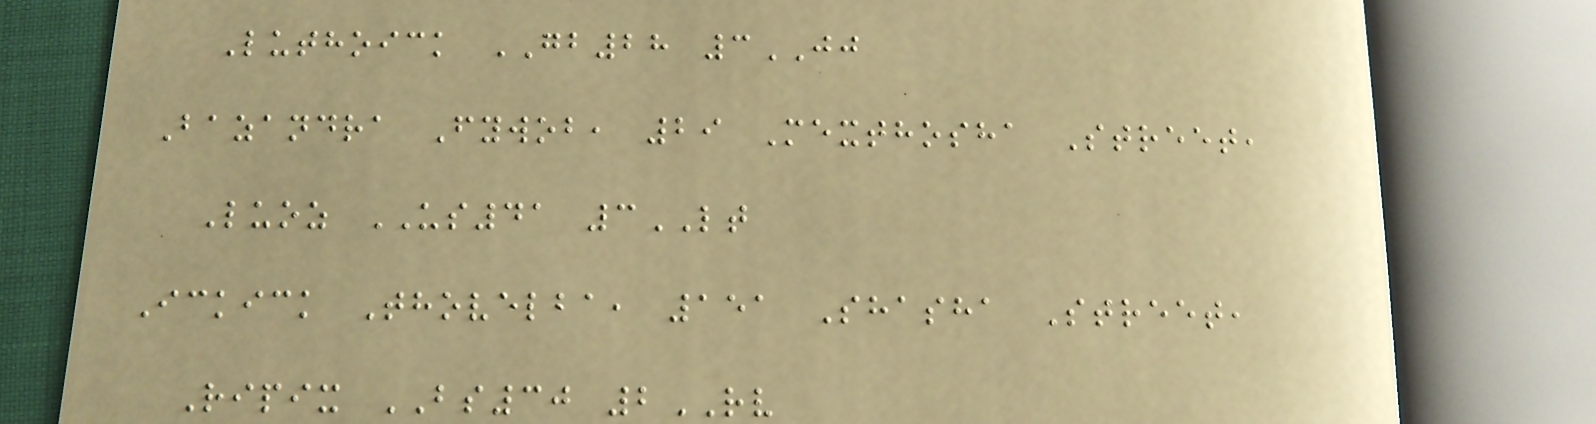Luthoick GB28 3JJ
Bazandra Fywob, 29 Mexthosha Street,
Luoz US41 3LT
Ickick Thovelba, 151 Shasha Street,
Ripix BS30 2RV
